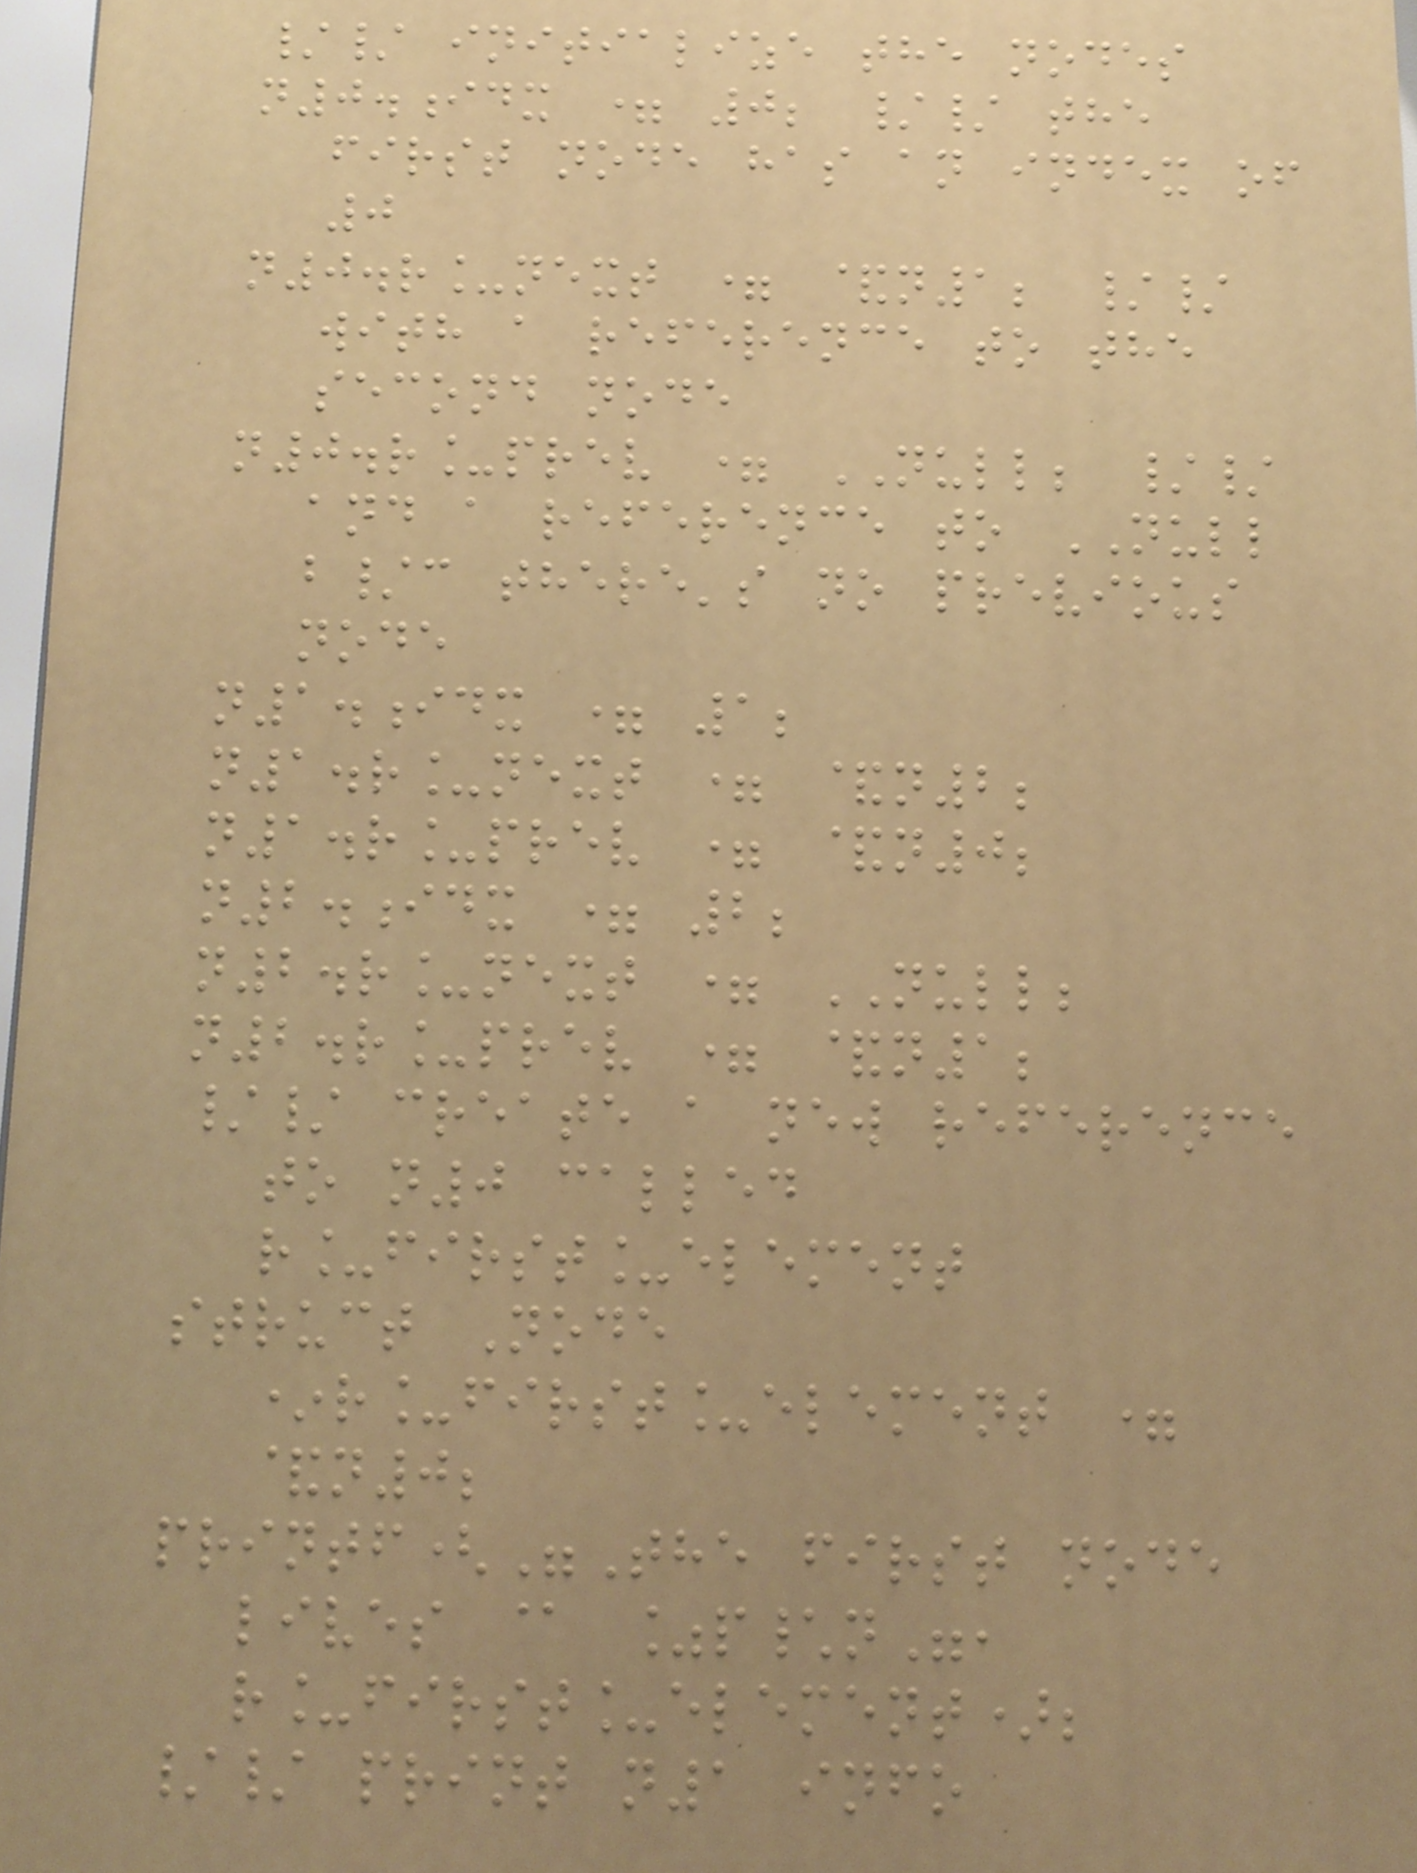// initialize the nodes
n0.idx = 0; // the
first node has an index of
0
n0.r_next = &n1; //
with a reference to the
second node
n0.r_prev = NULL; //
and a reference to NULL
b/c there's no previous
node
n1.idx = 1;
n1.r_next = &n2;
n1.r_prev = &n0;
n2.idx = 2;
n2.r_next = NULL;
n2.r_prev = &n1;
// create a new reference
to n0 called
r_first_element
struct Node
*r_first_element =
&n0;
printf("The first node
lives @ %p\n",
r_first_element);
// print n1 info
